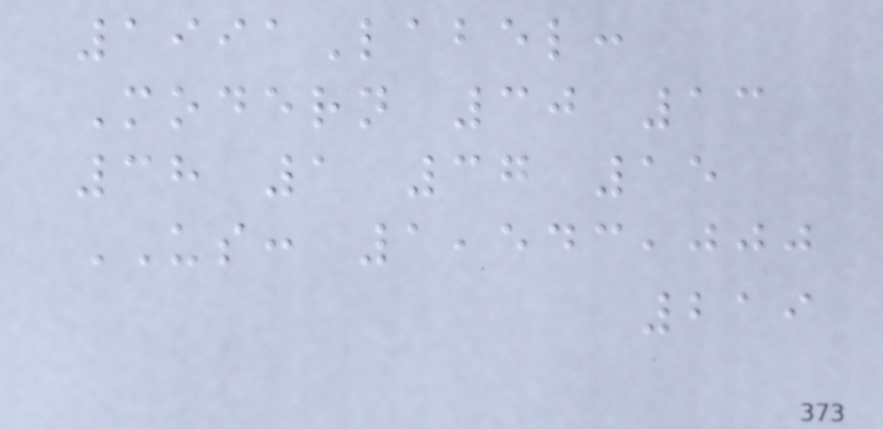1991Label:
Modern 30 13
38 1 37 15
US: 1,543,000
219
